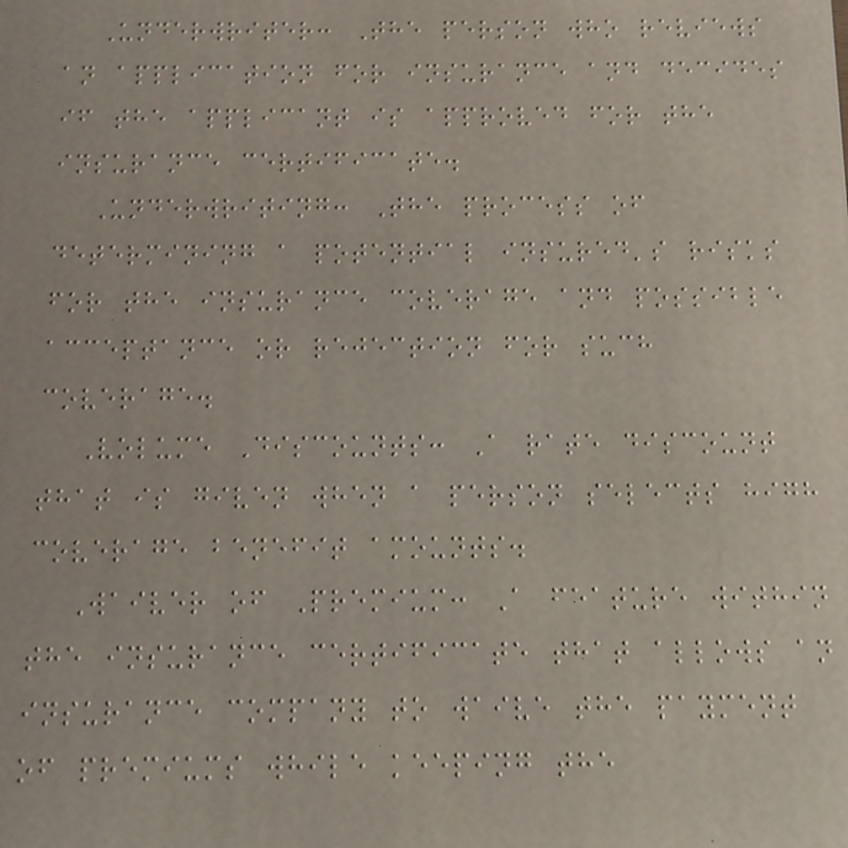Underwriter: The person who reviews
an application for insurance and decides
if the applicant is approved for the
insurance certificate.
Underwriting: The process of
determining a potential insured's risks
for the insurance coverage and possible
acceptance or rejection for such
coverage.
Volume Discounts: A rate discount
that is given when a person selects high
coverage benefit amounts.
Waiver of Premium: A feature within
the insurance certificate that allows an
insurance company to waive the payment
of premiums while keeping the
